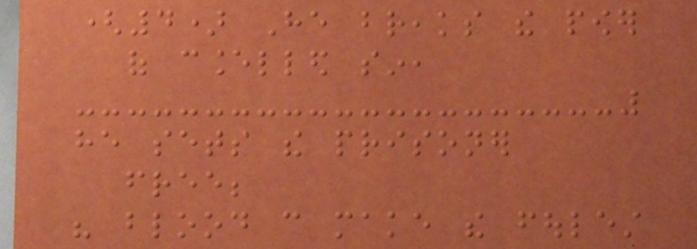(4) He breaks the power
of cancelled sin,
he sets the prisoner
free;
his blood can make the foulest
